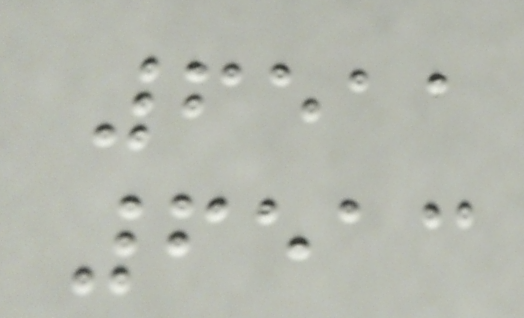6511
6513
